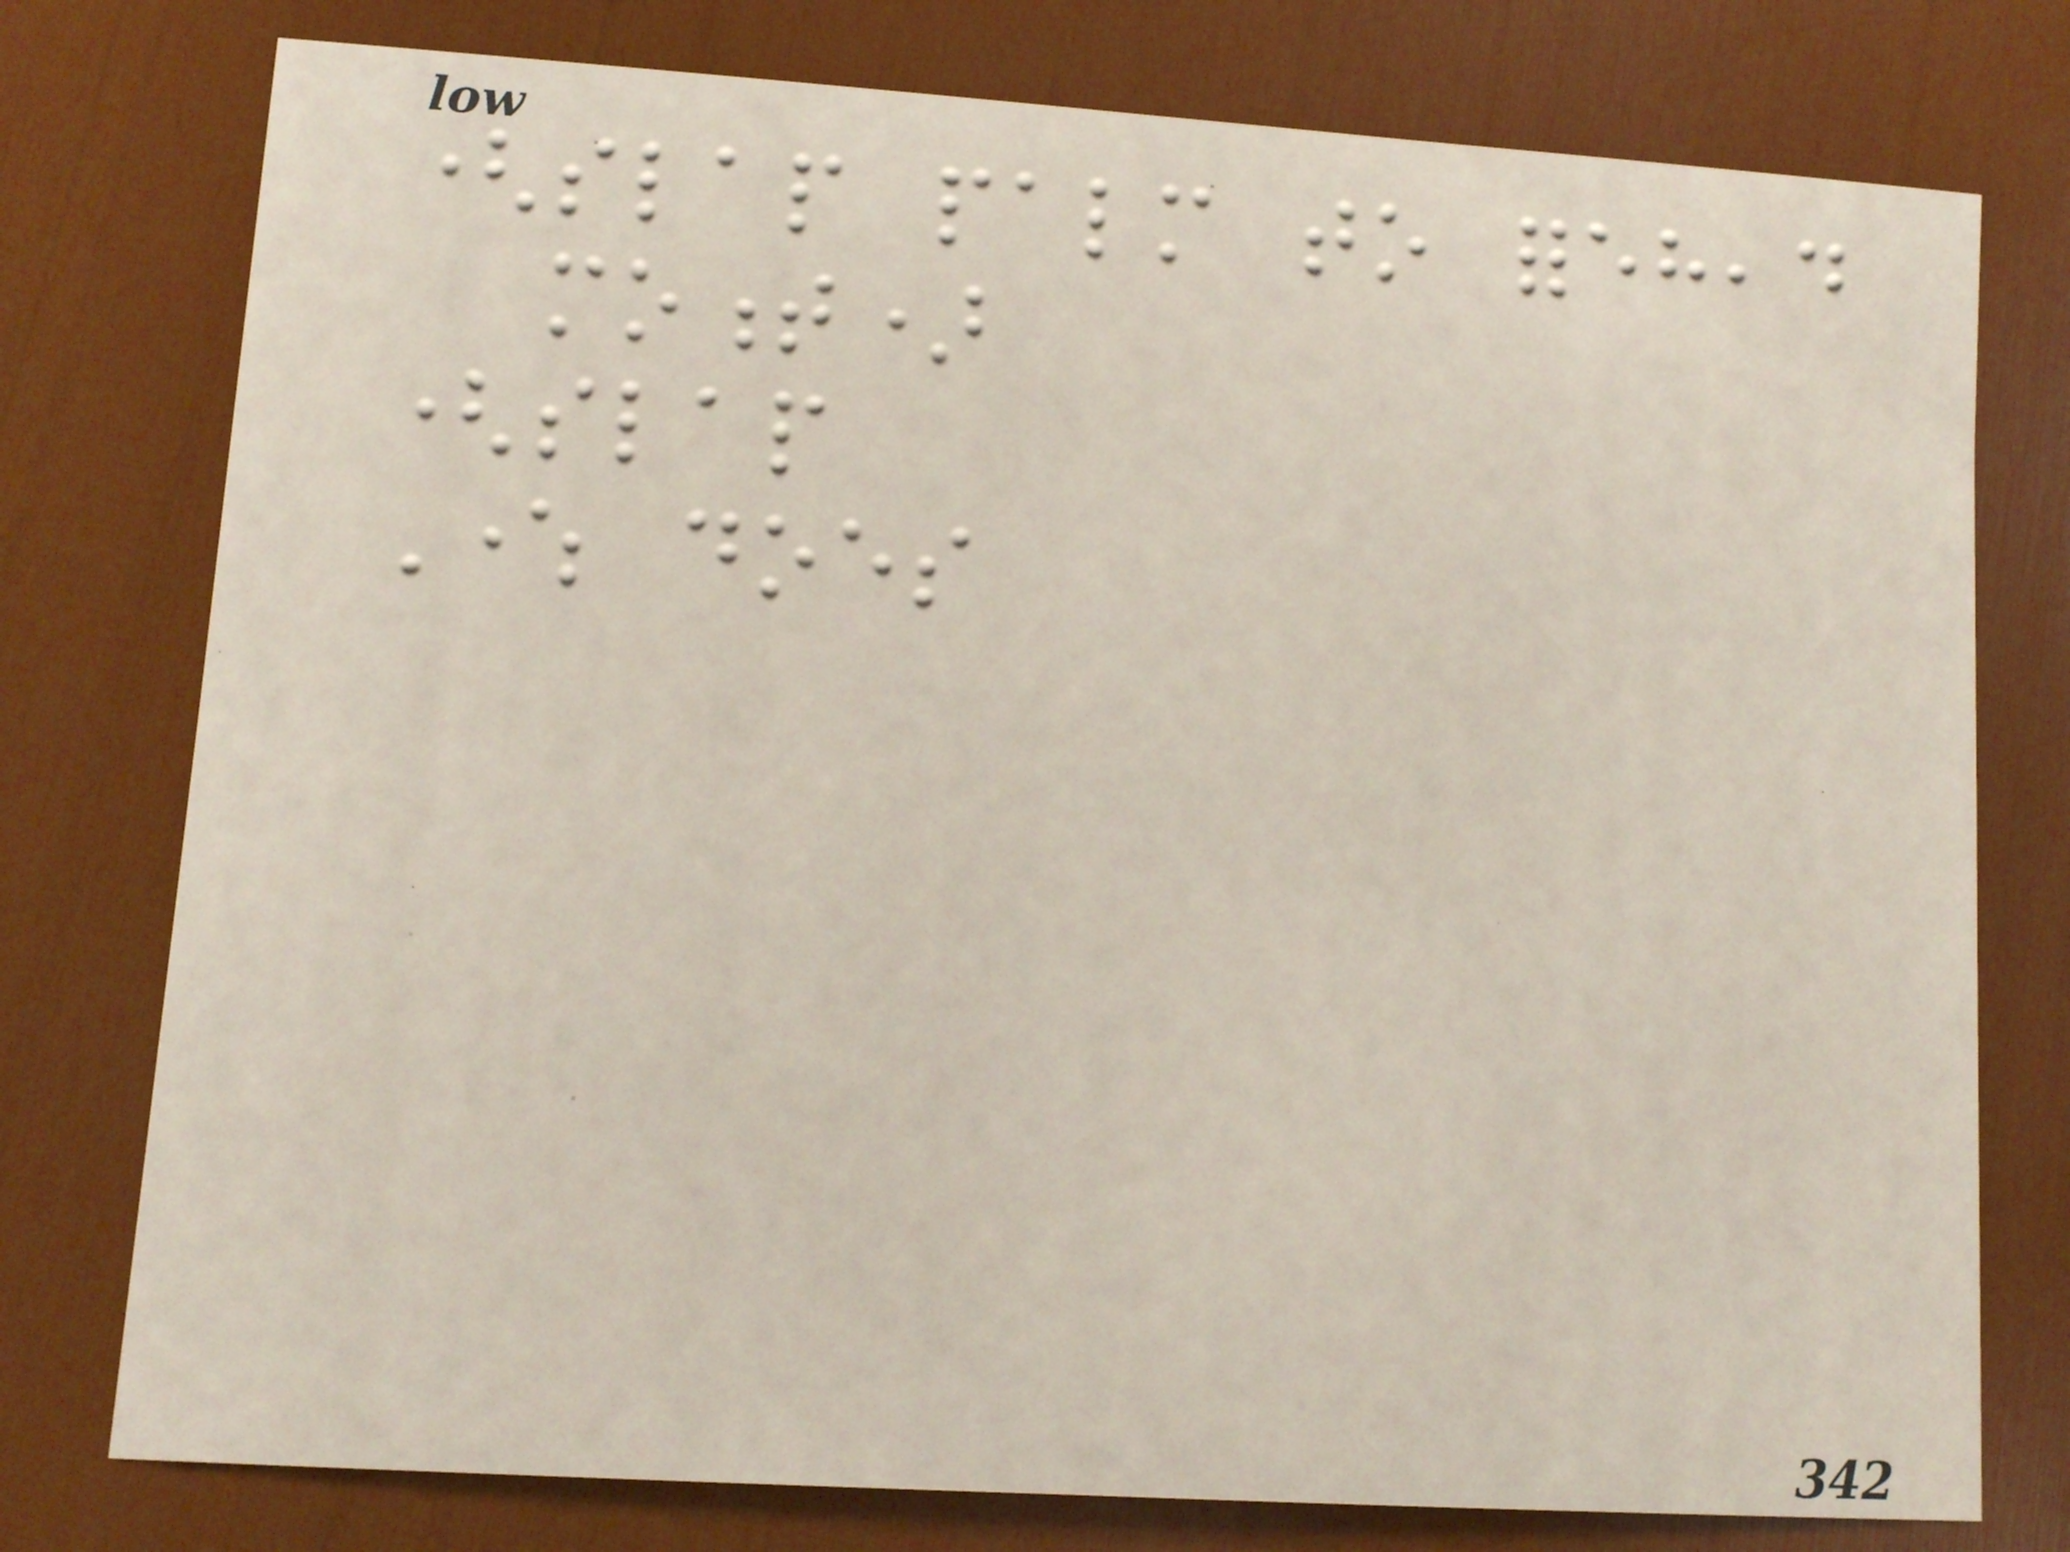(slap palm to forehead
moment)
(slap
Where does
